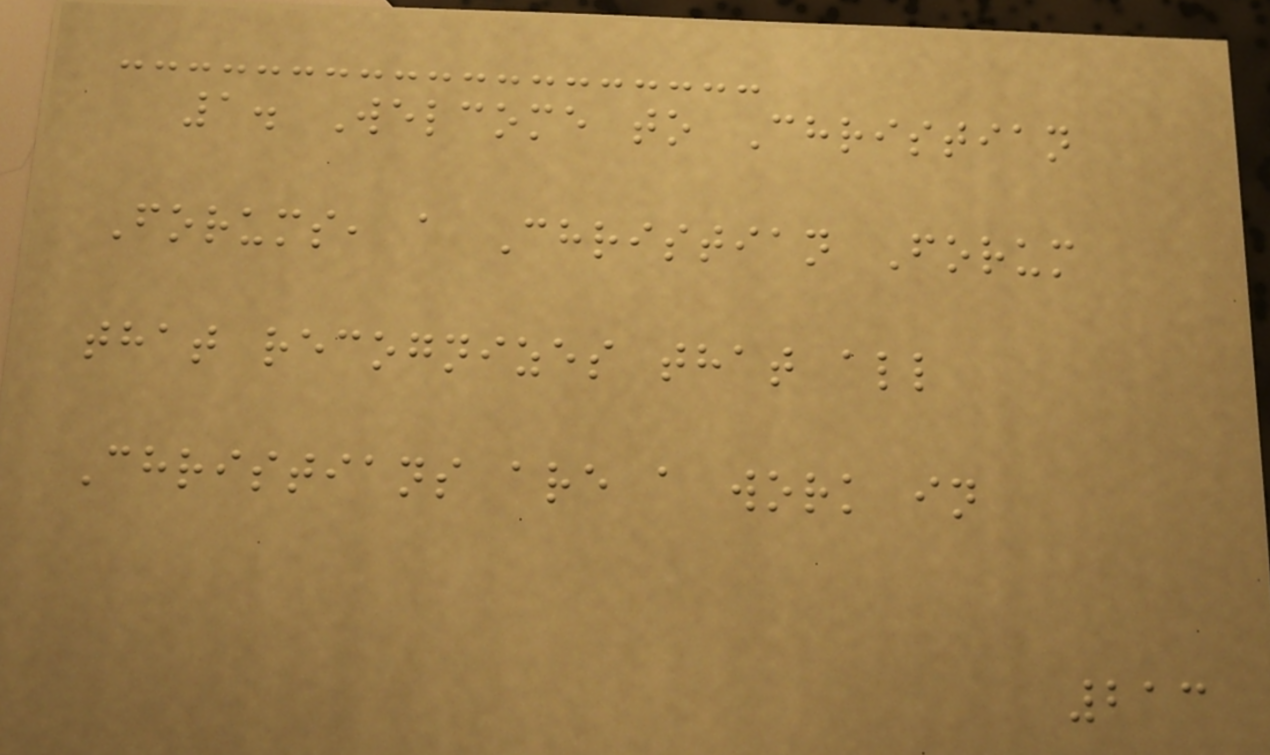1. Welcome to Christian
Forums, a Christian Forum
that recognizes that all
Christians are a work in
213
